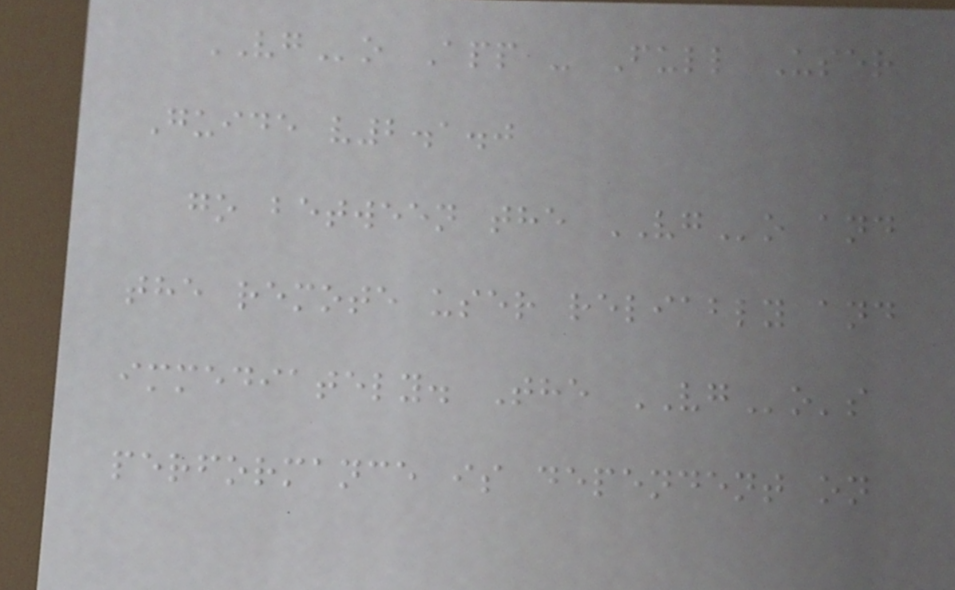VGo App - Full User
Guide v2.1.0
go between the VGo and
the remote user reliably and
immediately. The VGo's
performance is dependent on
